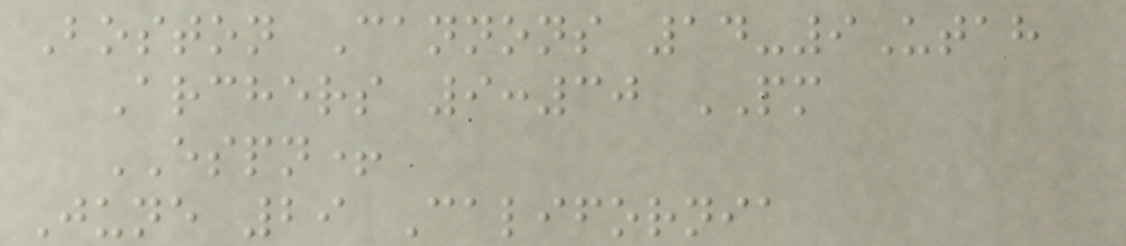Boston Cannons 14-9Utah
Archers 9:30 PM
ESPN+
June 29 California
